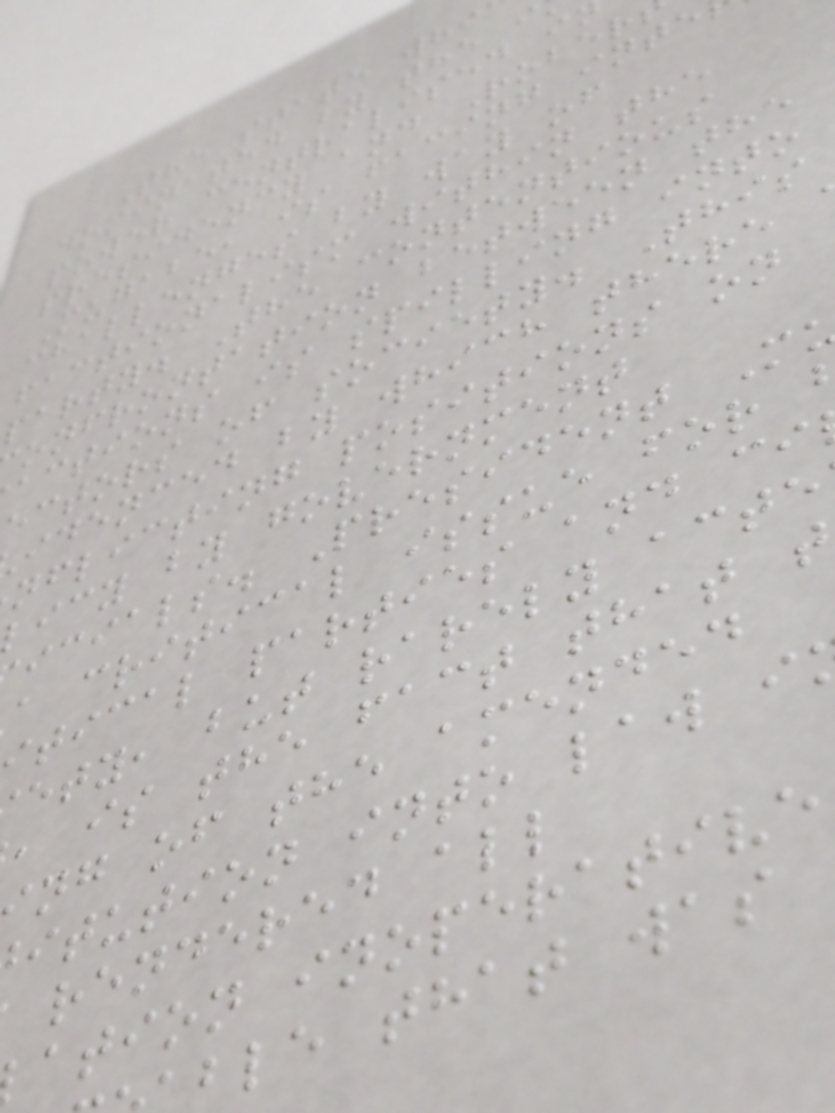The state whi
dominated by the i
power centralised i
presidency and Rober
Mugabe, is facing inte
challenges by way of
factionalism within the
party. The contentious
onfrontation between the
actions is spilling into
ectors of society. This
idenced by which there
nflicting positions on
licy by government
icials. President M
a critical issue for
tical parties and ci
ety, but rarely acte
, is the fact that t
ng of the amended
itution into law i
rendered all
ation inoperative
ble that was
